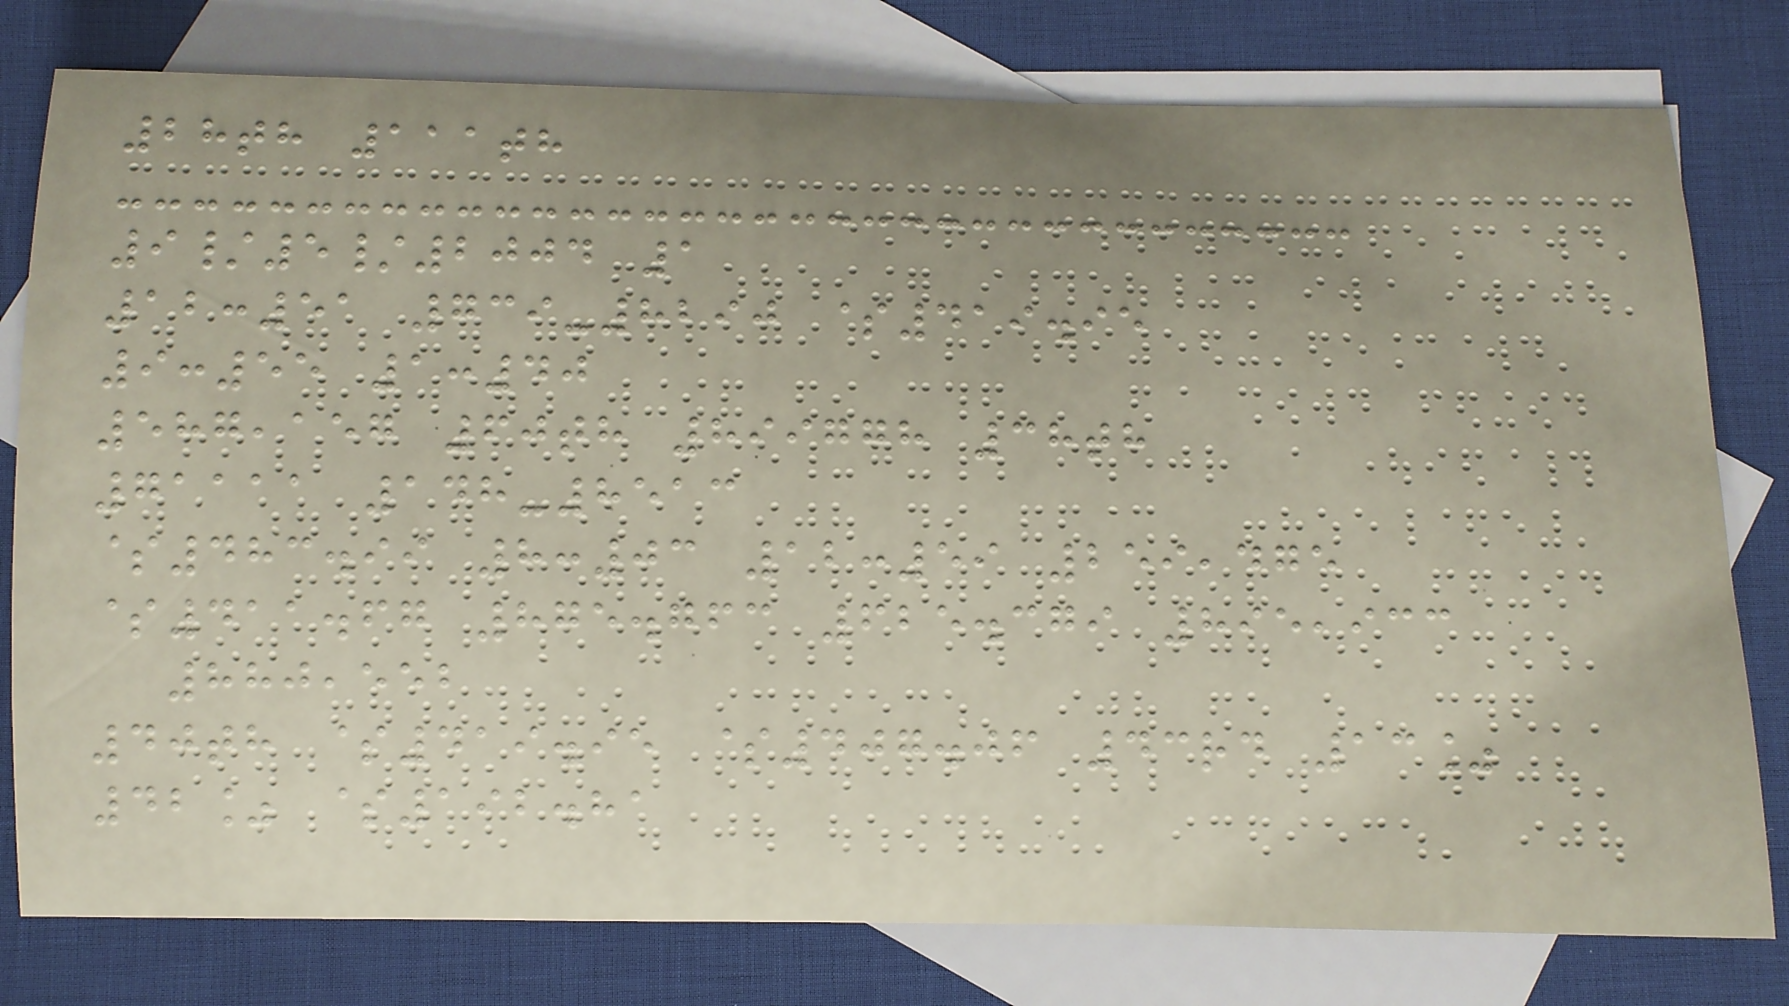28th 111th
9/5/2004 1
12:51 739-8290 $419.95
9:55 1:40
587,157 60th 899778 38th
71111 148-8513
$483.99 8:03 12:59 259,475
$411.67 875.763 625.379 895,933
880,552
40th $419.95 $407.06 43rd 13%
42% $192.81
